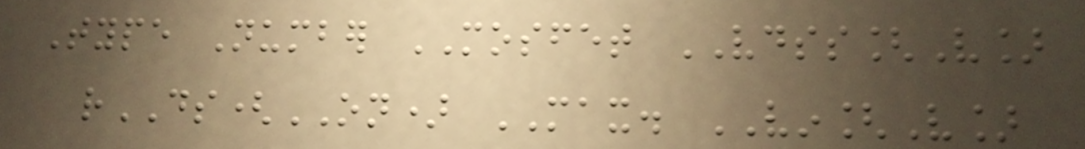Type Number MOSFET VDSS[V]
rDS(ON) MAX. VIN[V]
